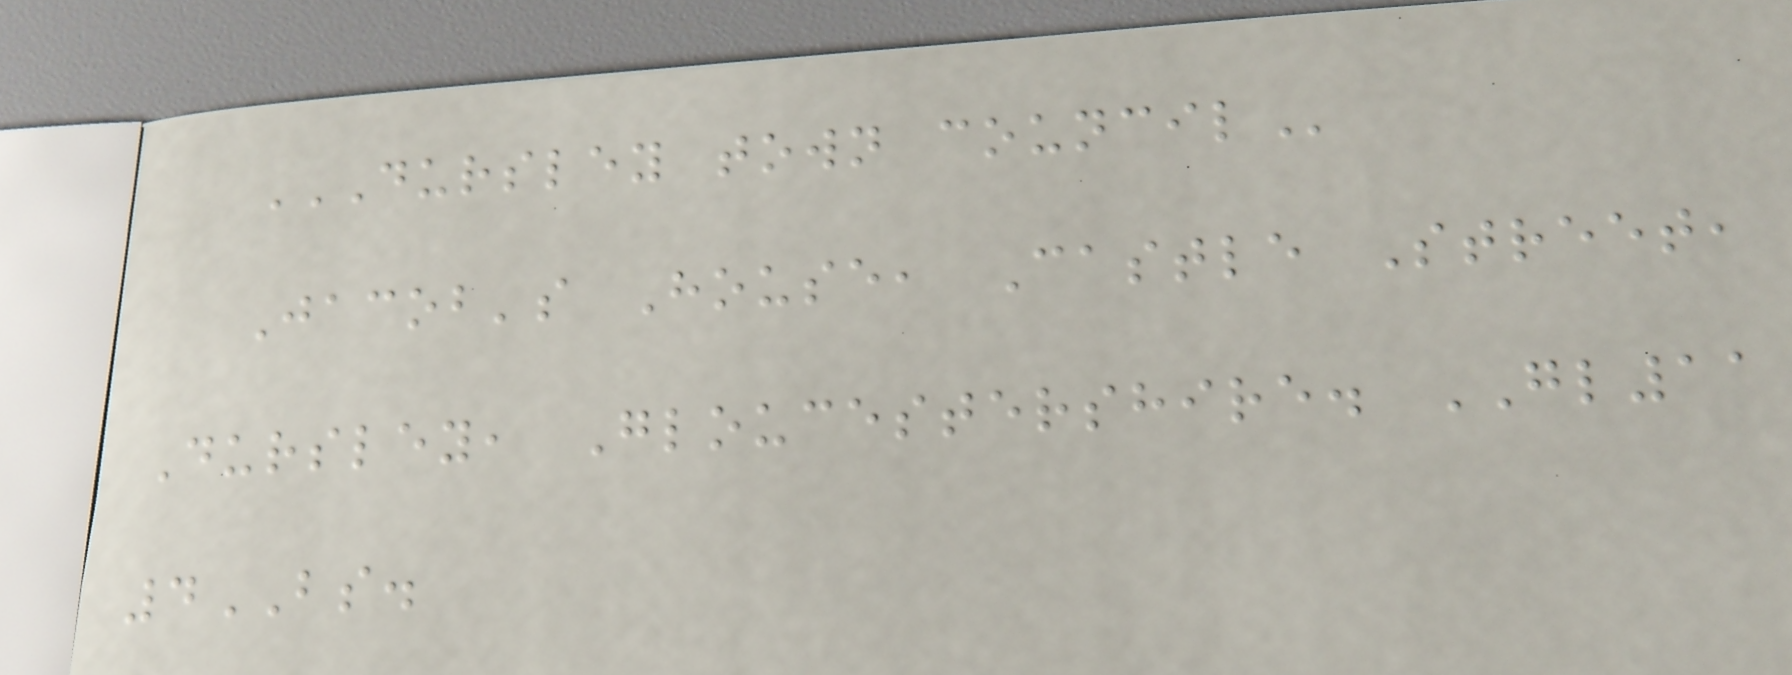DURSLEY TOWN COUNCIL
Jacob's House, Castle Street,
Dursley, Gloucestershire. GL11
4BS.
